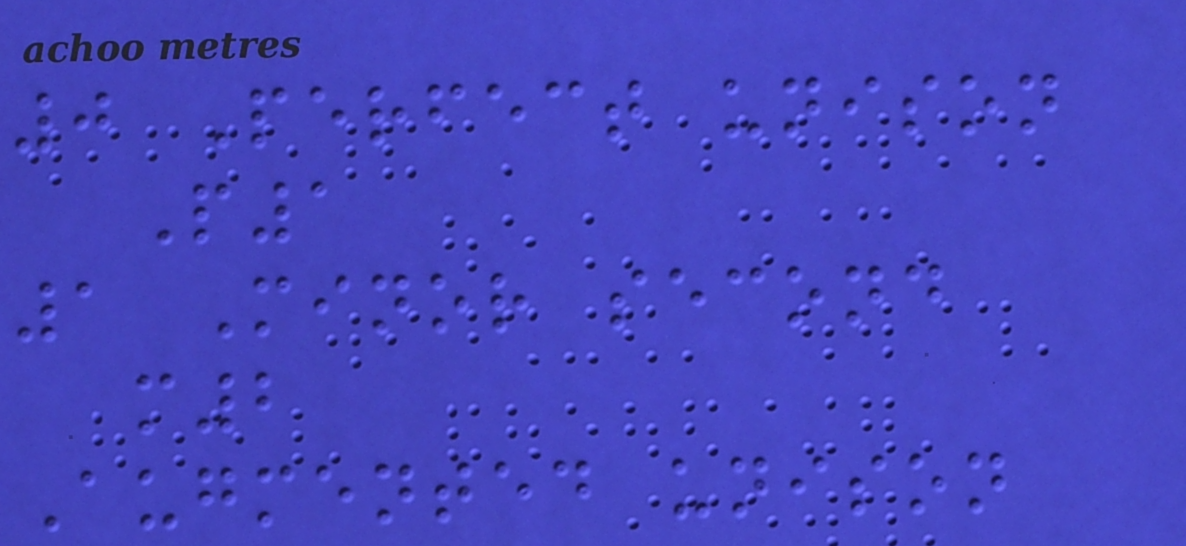0 Perfect unison
P1
1 Minor second
m2
Augmented unison
